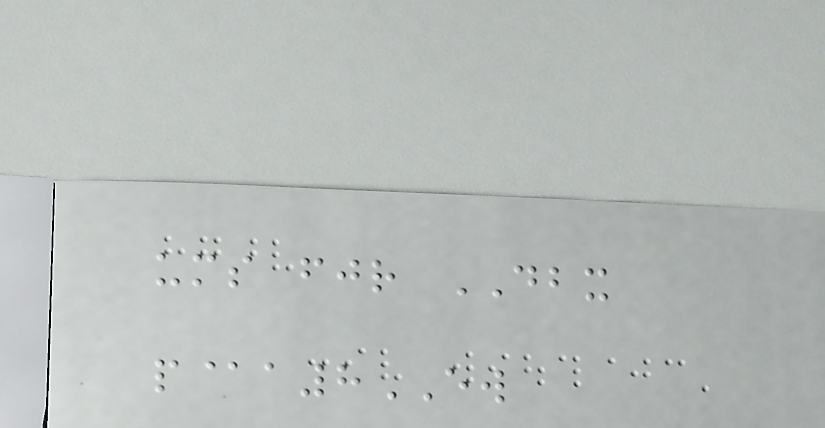ums fjr DBX
p@a8EW
